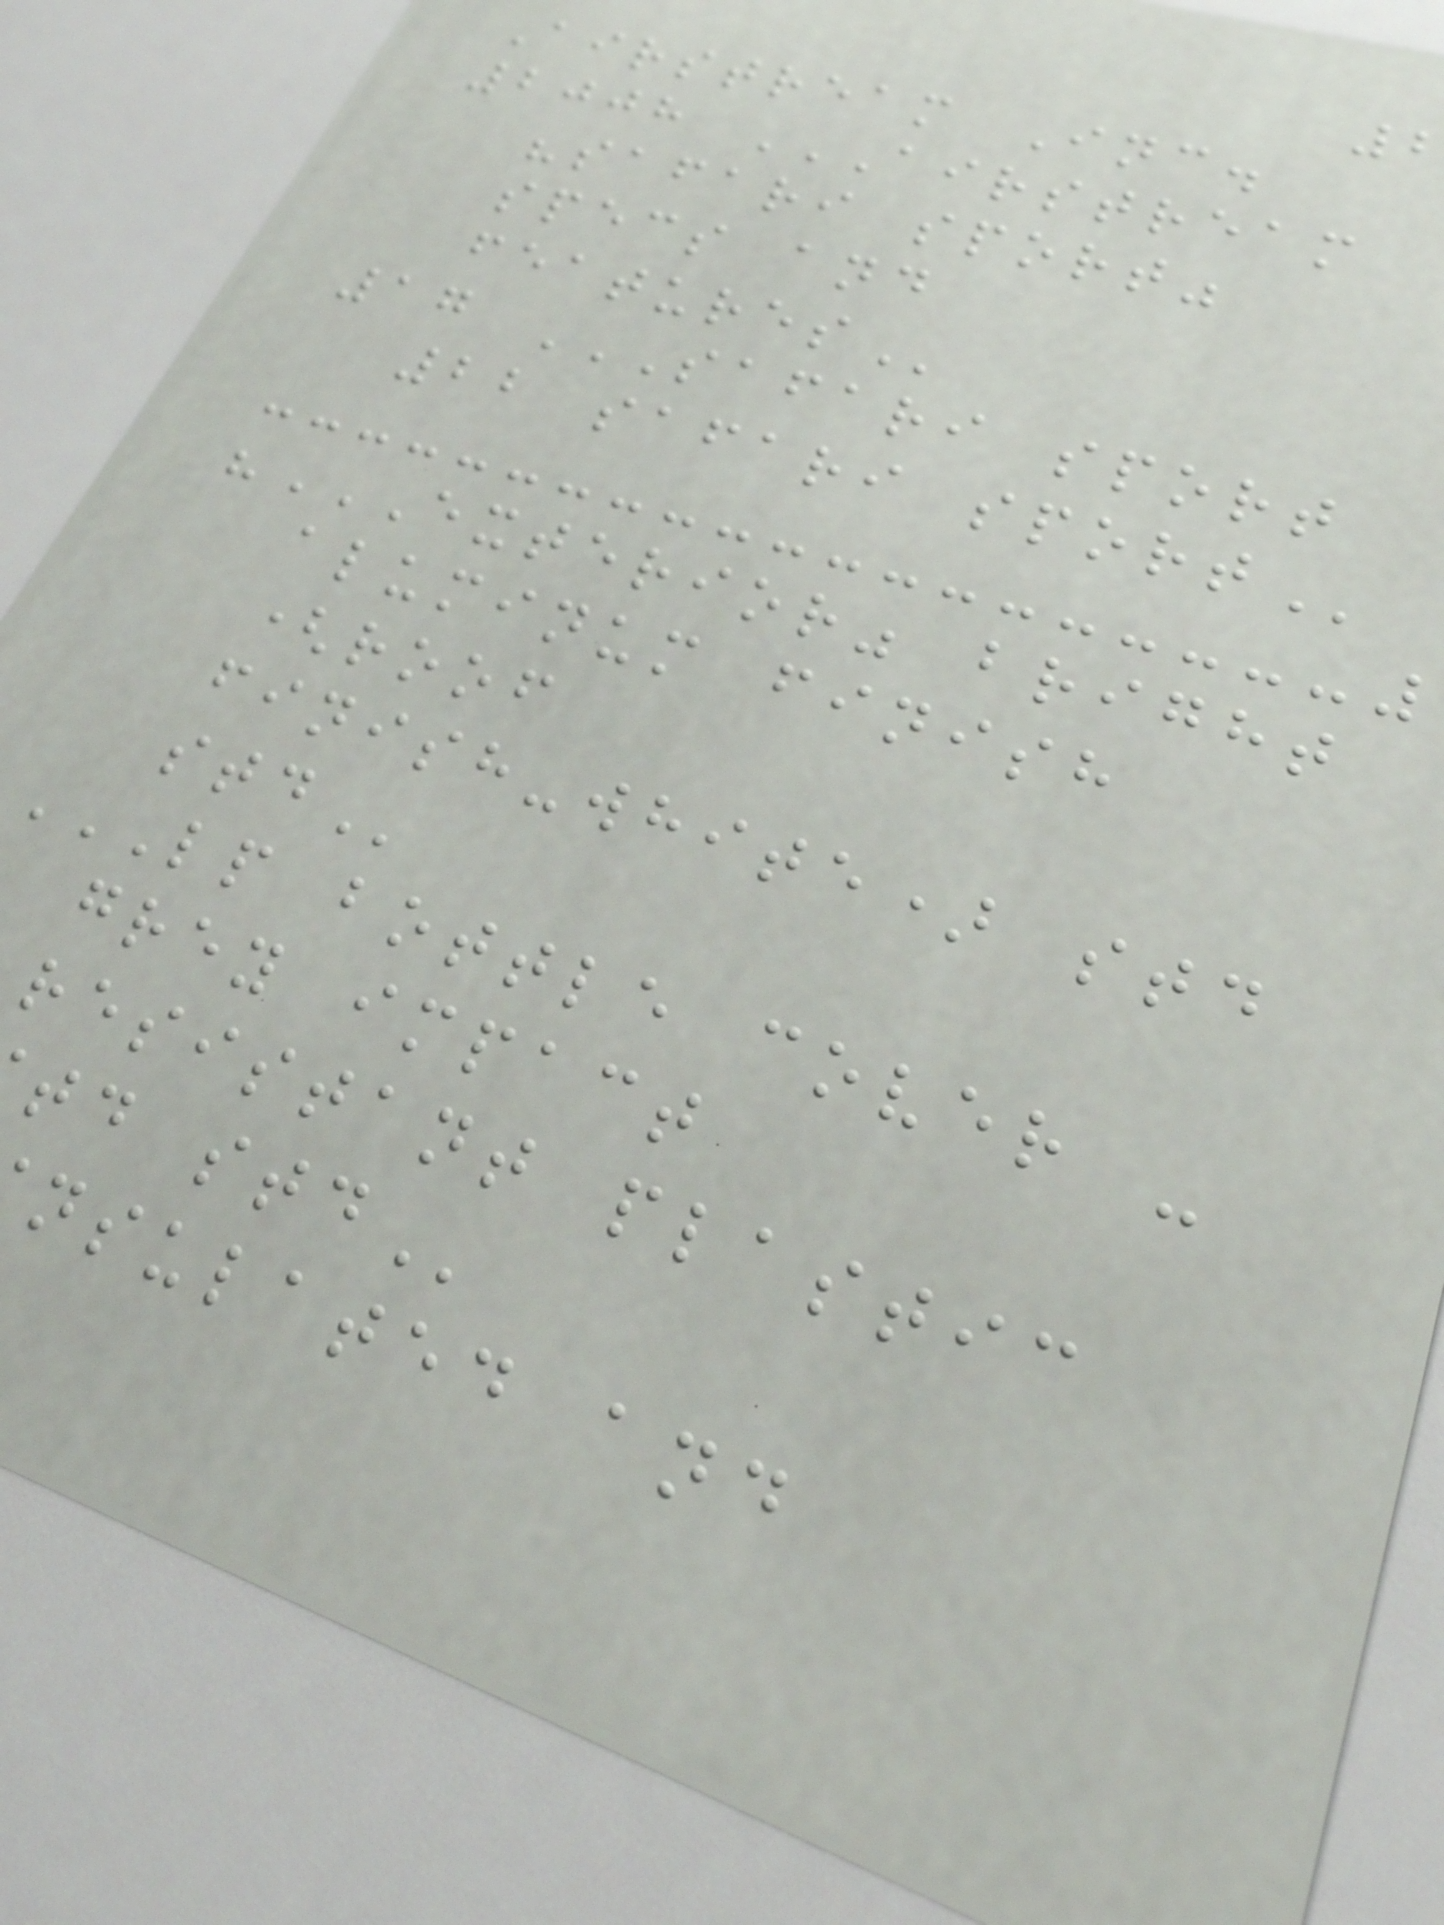Airstream Inc.
2008 AIRSTREAM
"safari sport"
specs and
17 SAFARI SPORT
22 safari
"EXTERIOR" BRIGHT
aluminum finish
(roof
finish-white) std
LP BOTTLE COVER -
grey impact
resistant plastic
nsulated and
